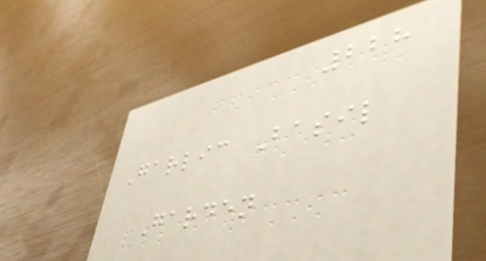228
Garlic Basil
Garden
